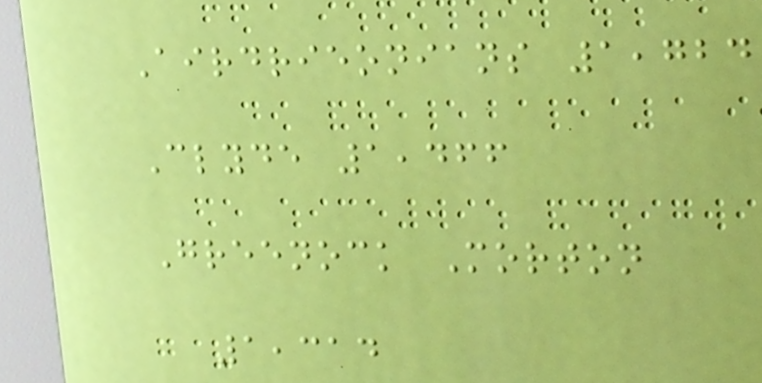Airdrieonians 1,724
Clyde 1,466
Greenock Morton
1,314
